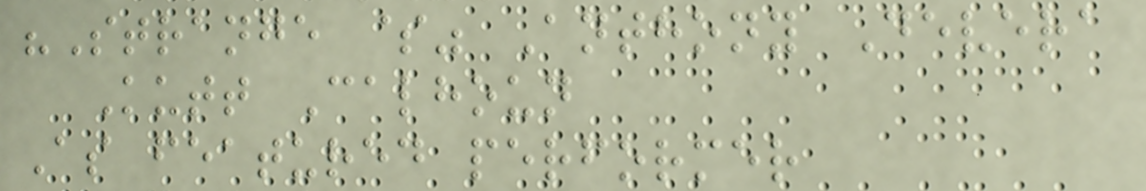"Strange $" Anthony Devera
Kutt Calhoun
As featured performer
